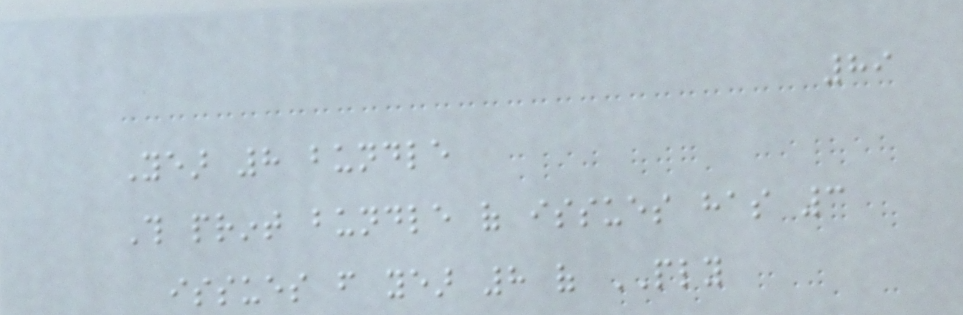89
Year 8 bundle
This print bundle of issues has 3
issues from year 8 of PLY
